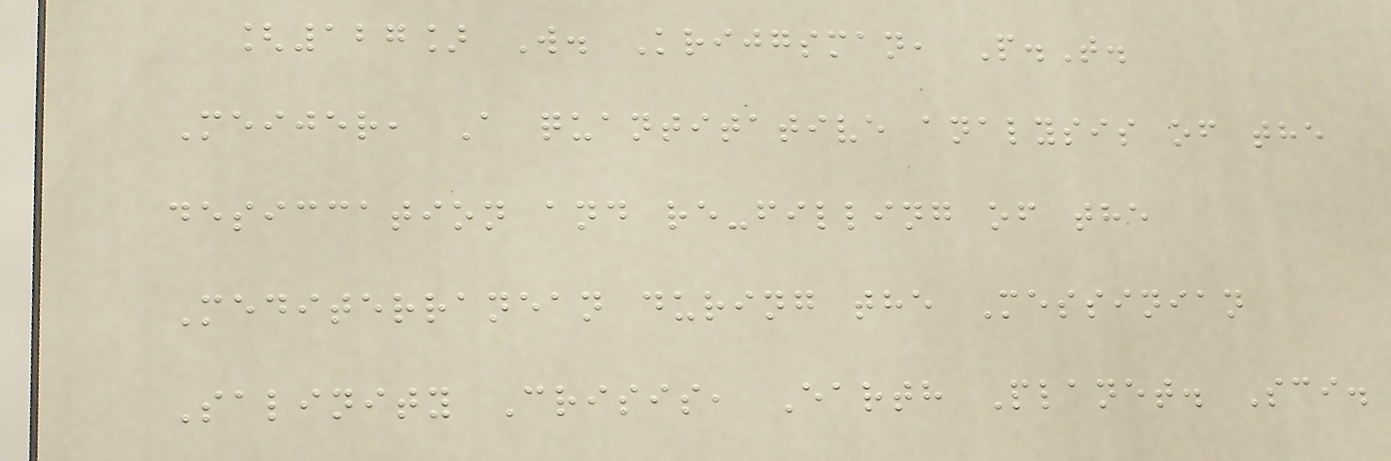[127] W. Krijgsman, P.T.
Meijer, A quantitative analysis of the
desiccation and re-filling of the
Mediterranean during the Messinian
Salinity Crisis, Earth Planet. Sci.
